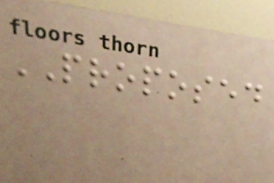PROPOSED
